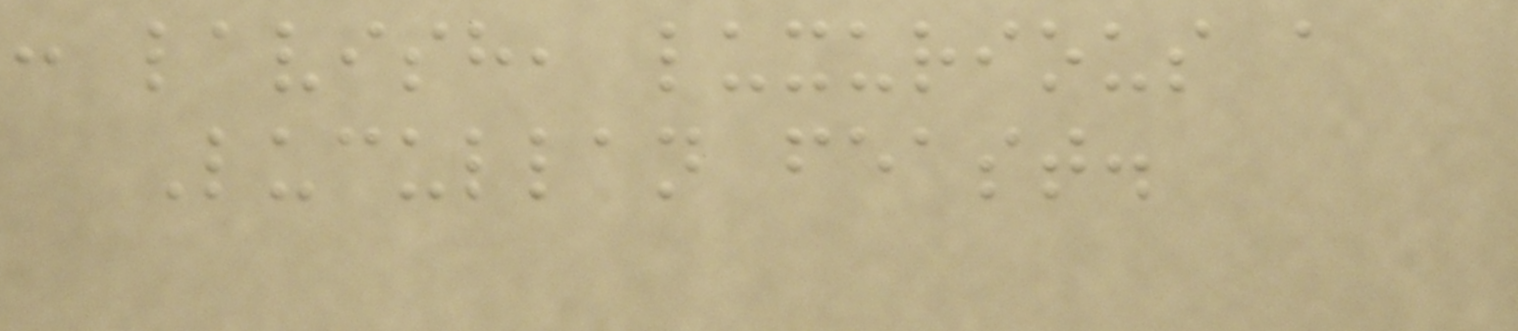: lavish, luxurious a
Lucullan feast.
